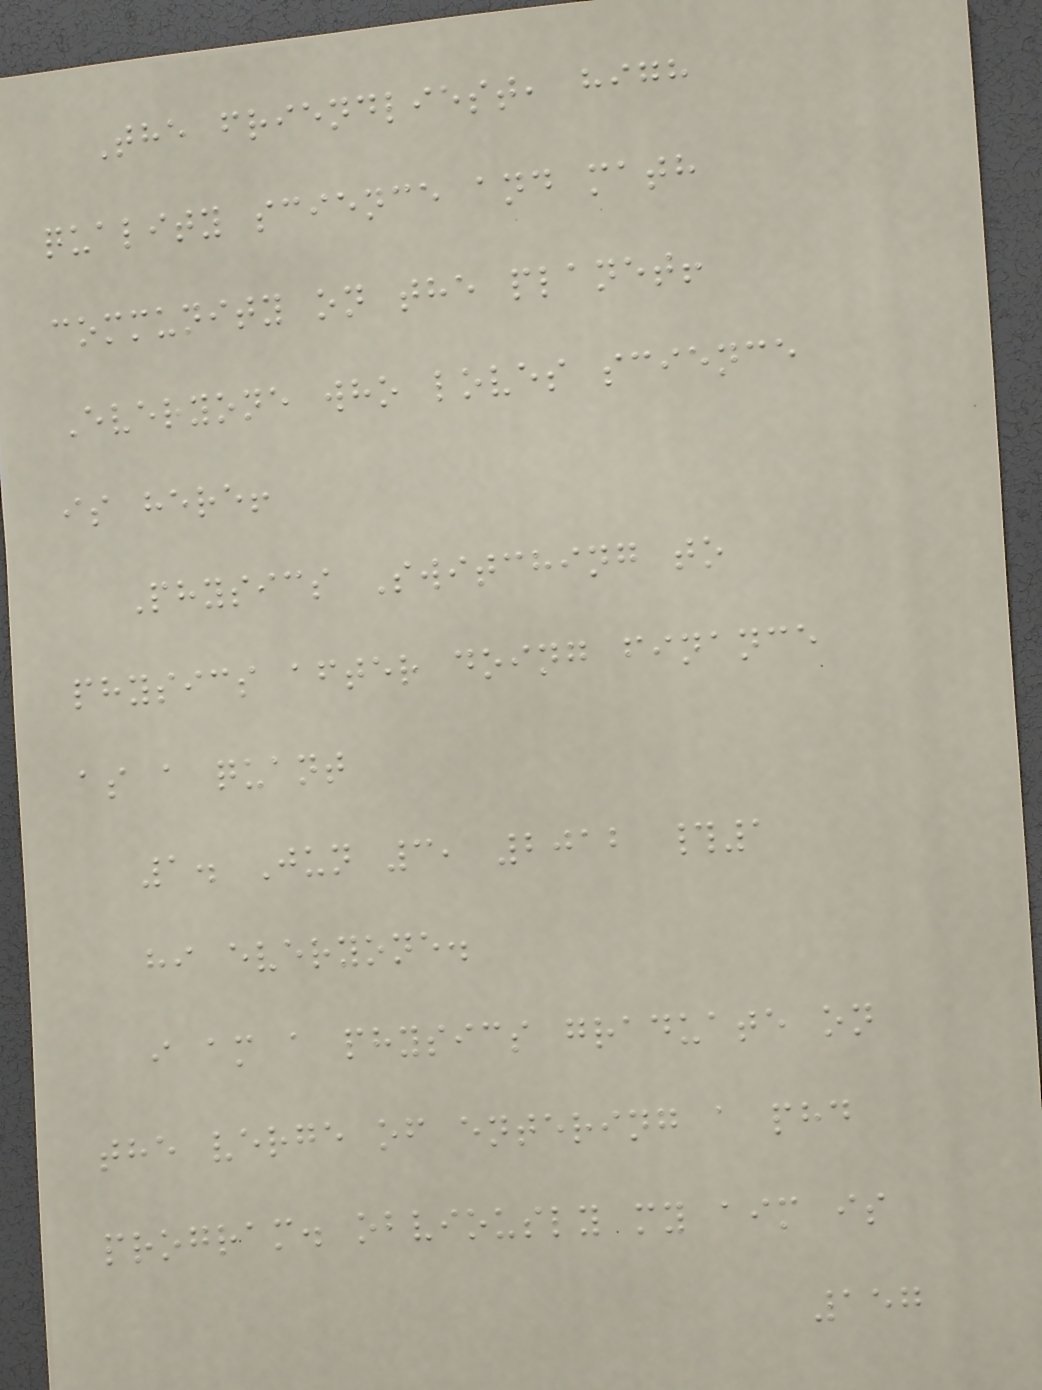The friendliest, high
quality science and math
community on the planet!
Everyone who loves science
is here!
Physics Switching to
physics after doing finance
as a quant
1. Jun 3, 2012 #1
hi everyone.
i am a physics graduate on
the verge of entering a phd
program. obviously my aim is
157
